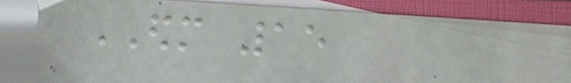EDM 15
